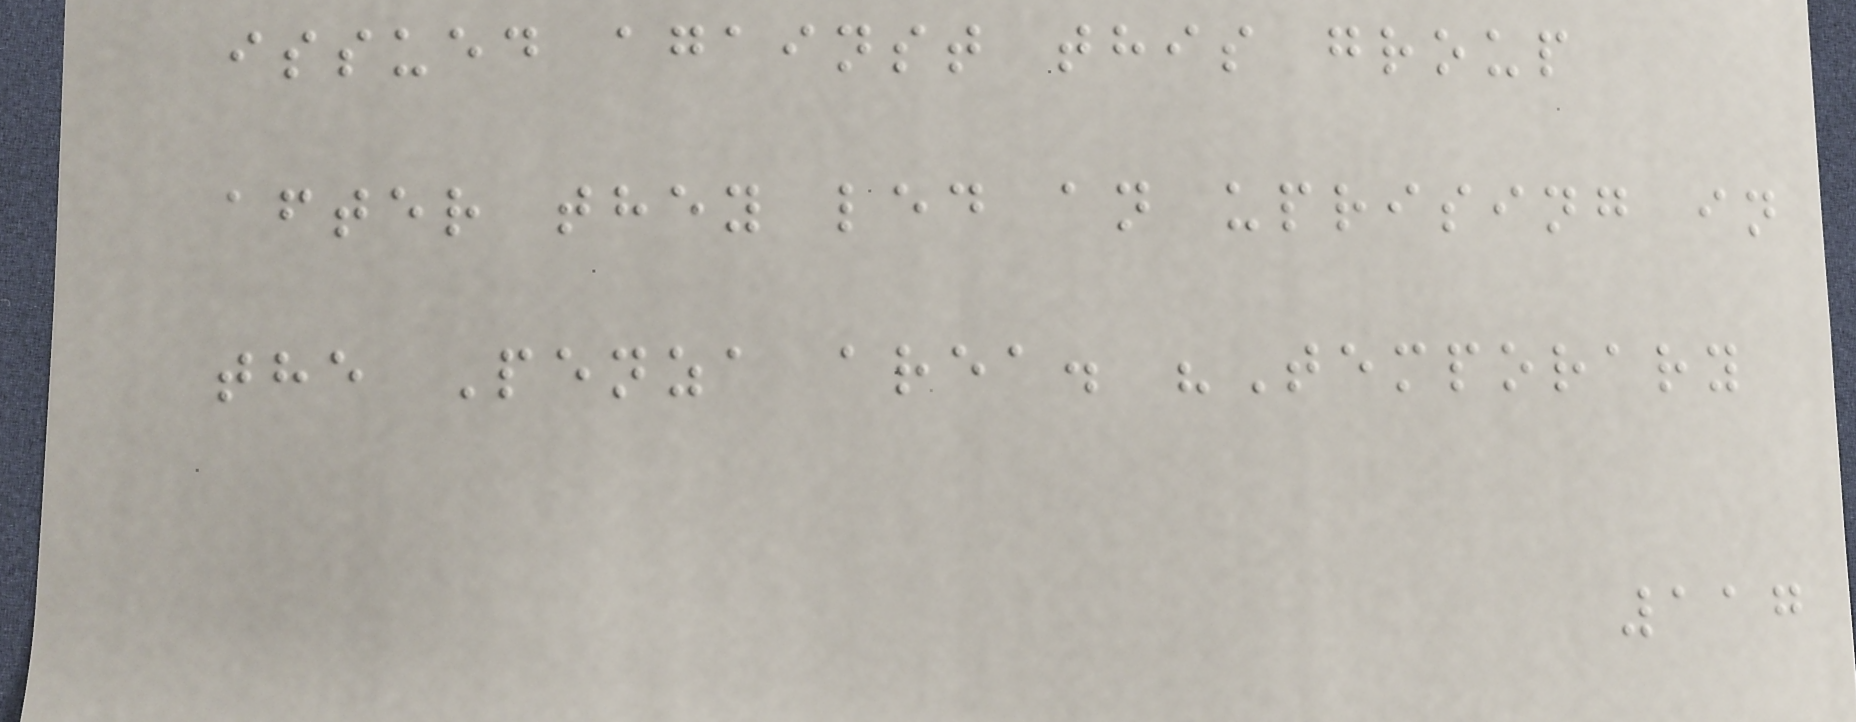issued against this group
after they led an uprising in
the Penza area. "Temporary
117
